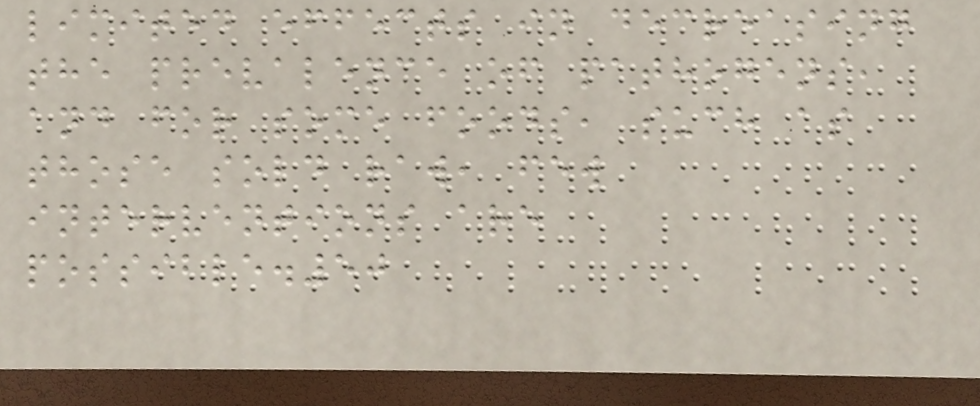limited effects in decreasing
the prevalence of pathogens,
and for some foods, such as
those sold raw, few
interventions are
possible.50
